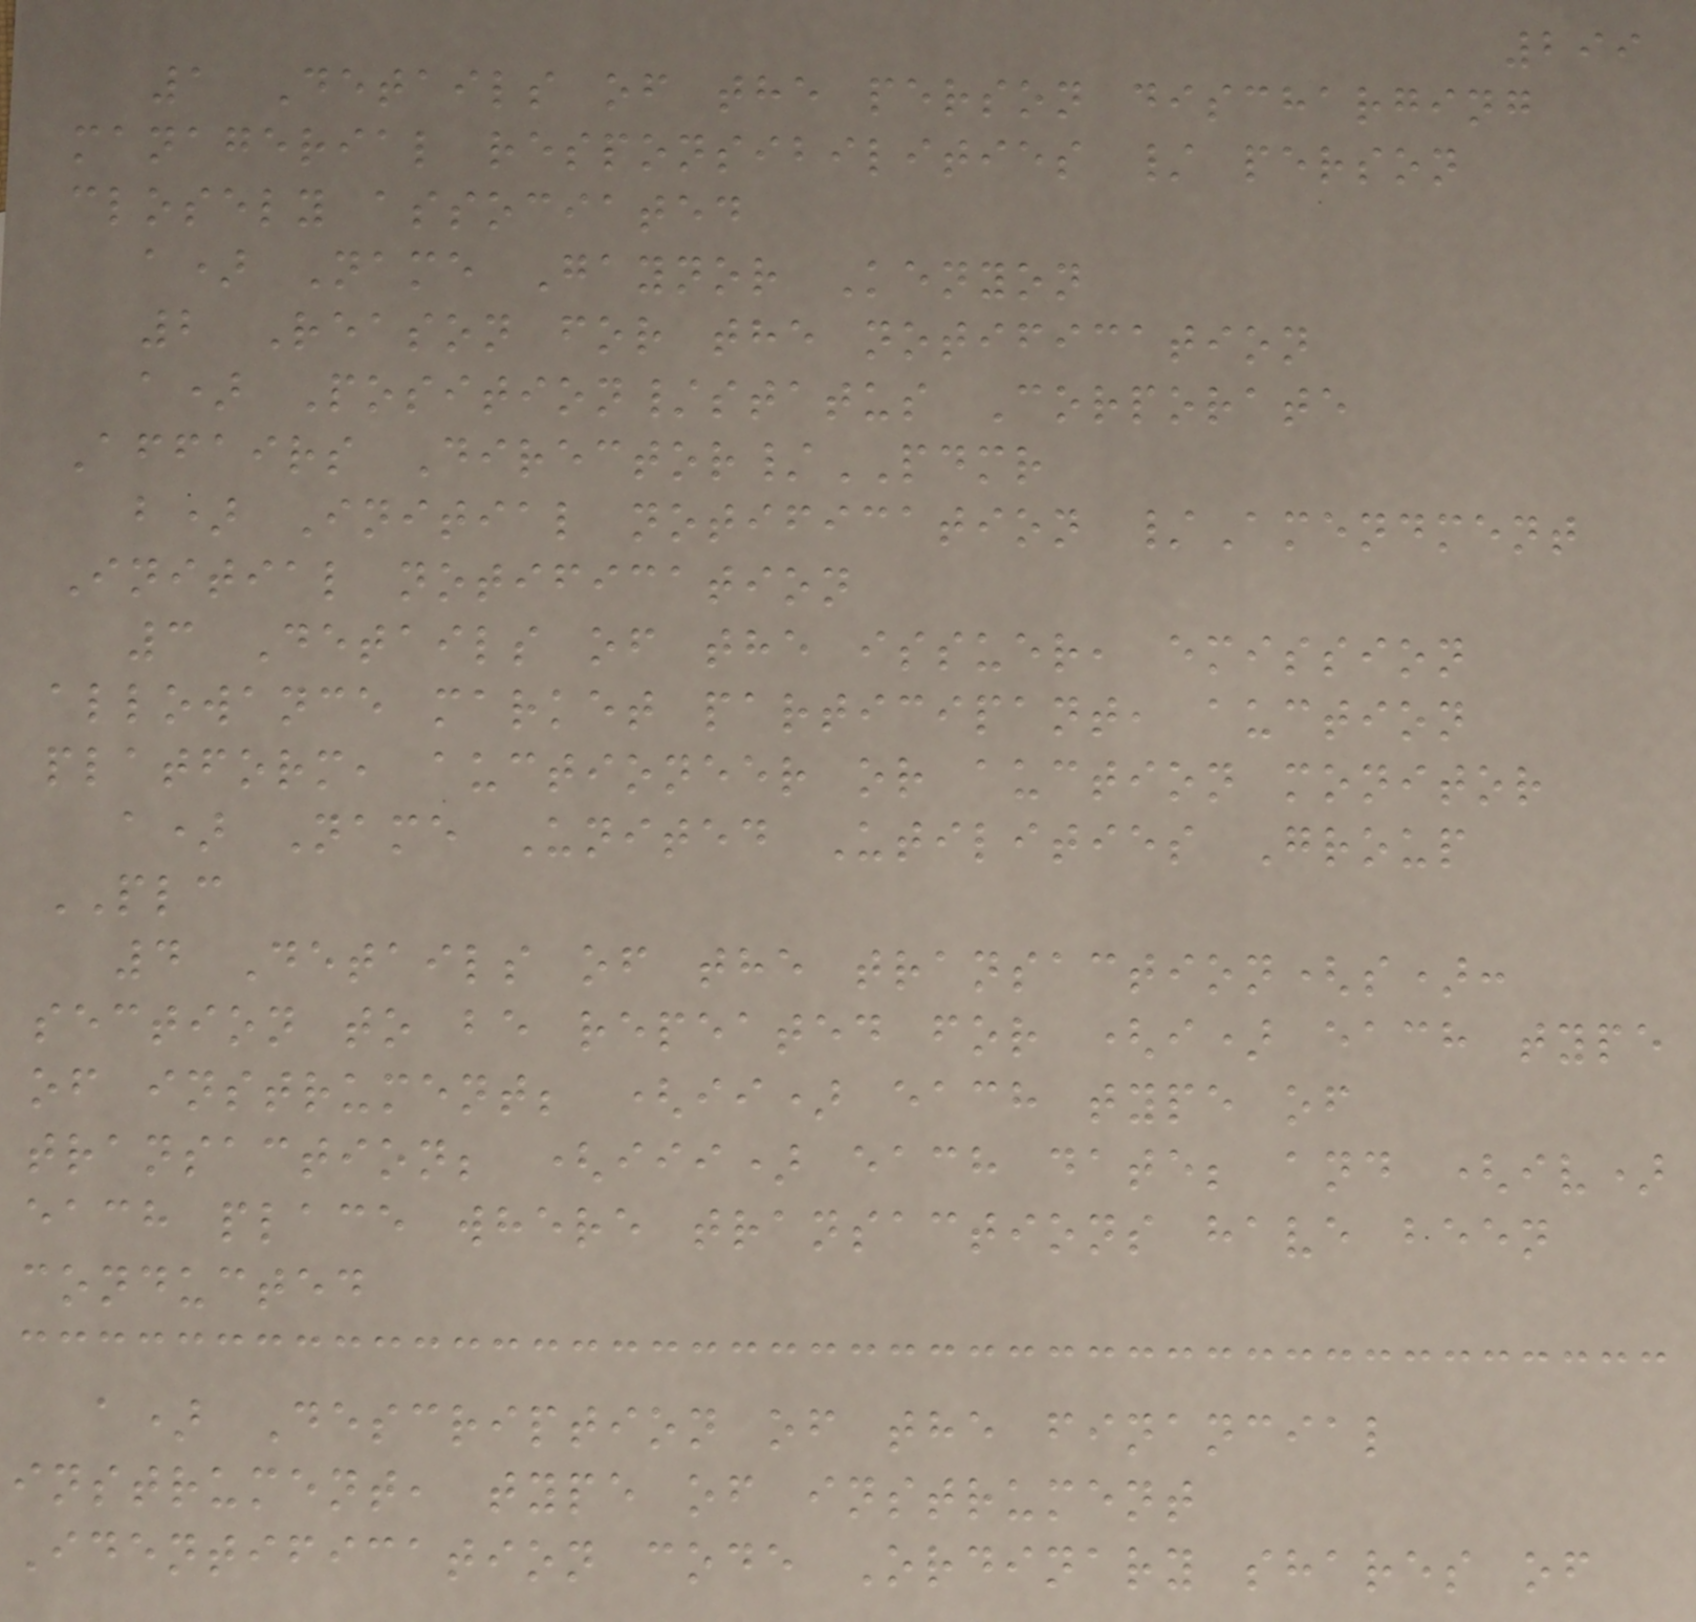299
1 Details of the person discharging
managerial responsibilities / person
closely associated
a) Name Gaynor Kenyon
2 Reason for the notification
a) Position/status Corporate
Affairs Director/PDMR
b) Initial notification /Amendment
Initial notification
3 Details of the issuer, emission
allowance market participant, auction
platform, auctioneer or auction monitor
a) Name United Utilities Group
PLC
4 Details of the transaction(s):
section to be repeated for (i) each type
of instrument; (ii) each type of
transaction; (iii) each date; and (iv)
each place where transactions have been
conducted
a) Description of the financial
instrument, type of instrument
Identification code Ordinary shares of
